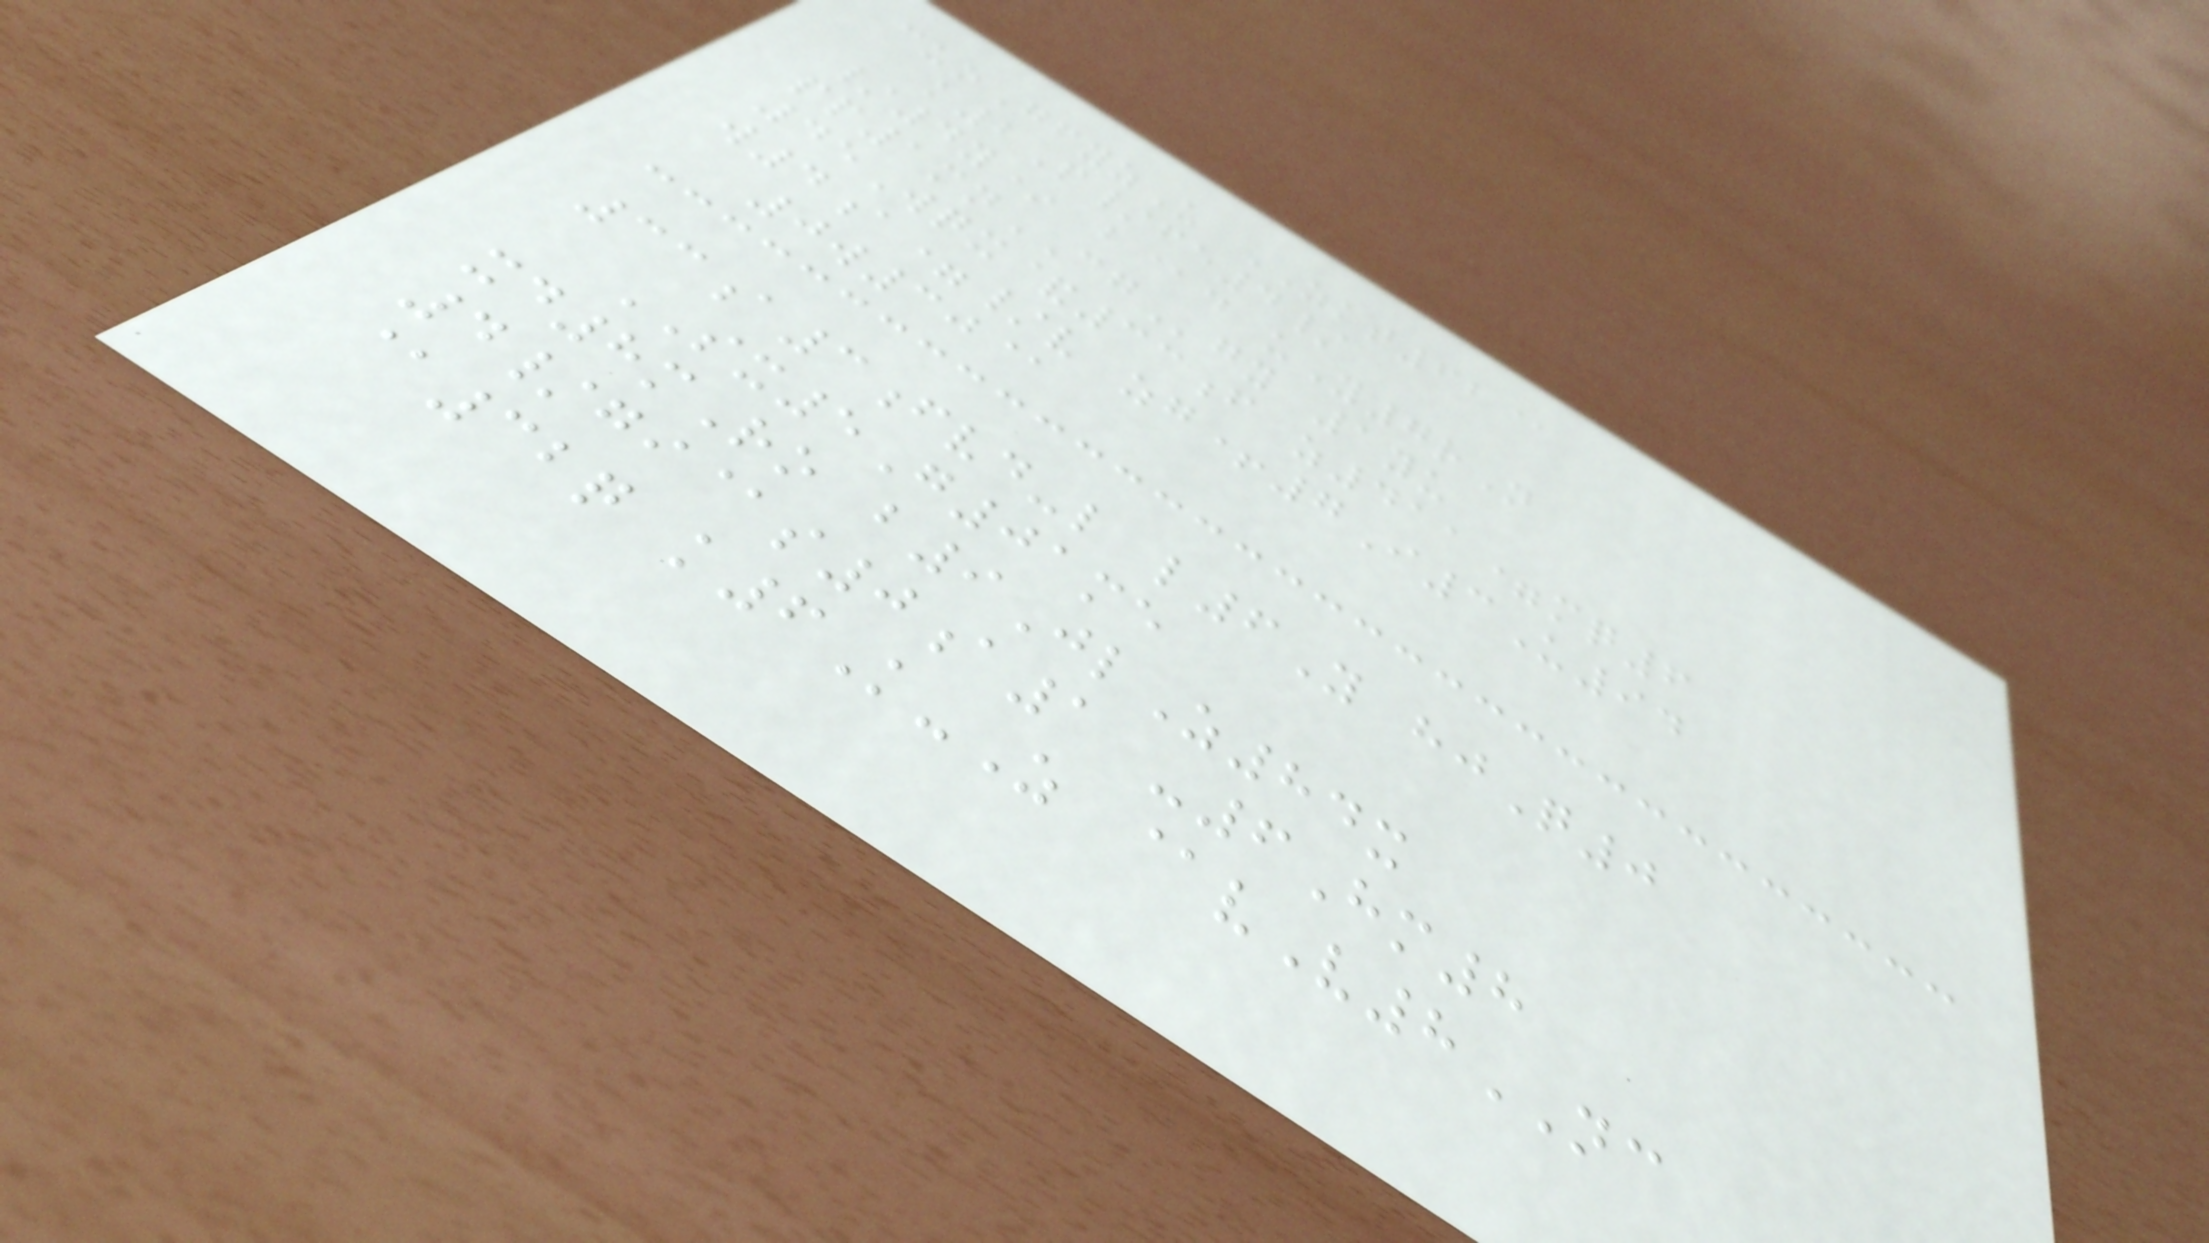cuoGfyzU ZKT62@
k2P/fe4/
/4y* b@d uY7rN
pp1mnCGgy 1yu
45Wqx&33f z411=mq6
w4a=/v zg+7I3U94
0w30@
33a3fvd-l l6Y hjQ0
SX5G01me
xd8mRo b9JlZ84x
4/gi@s0a1 -6Hm8
@32q k6K-Z @vV8NC
